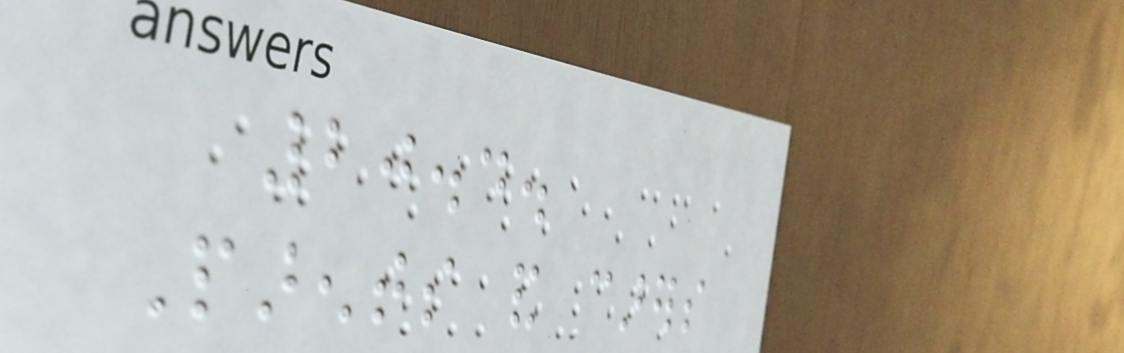20.4.
Parents and carers
